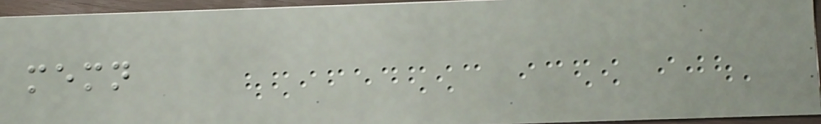memn
